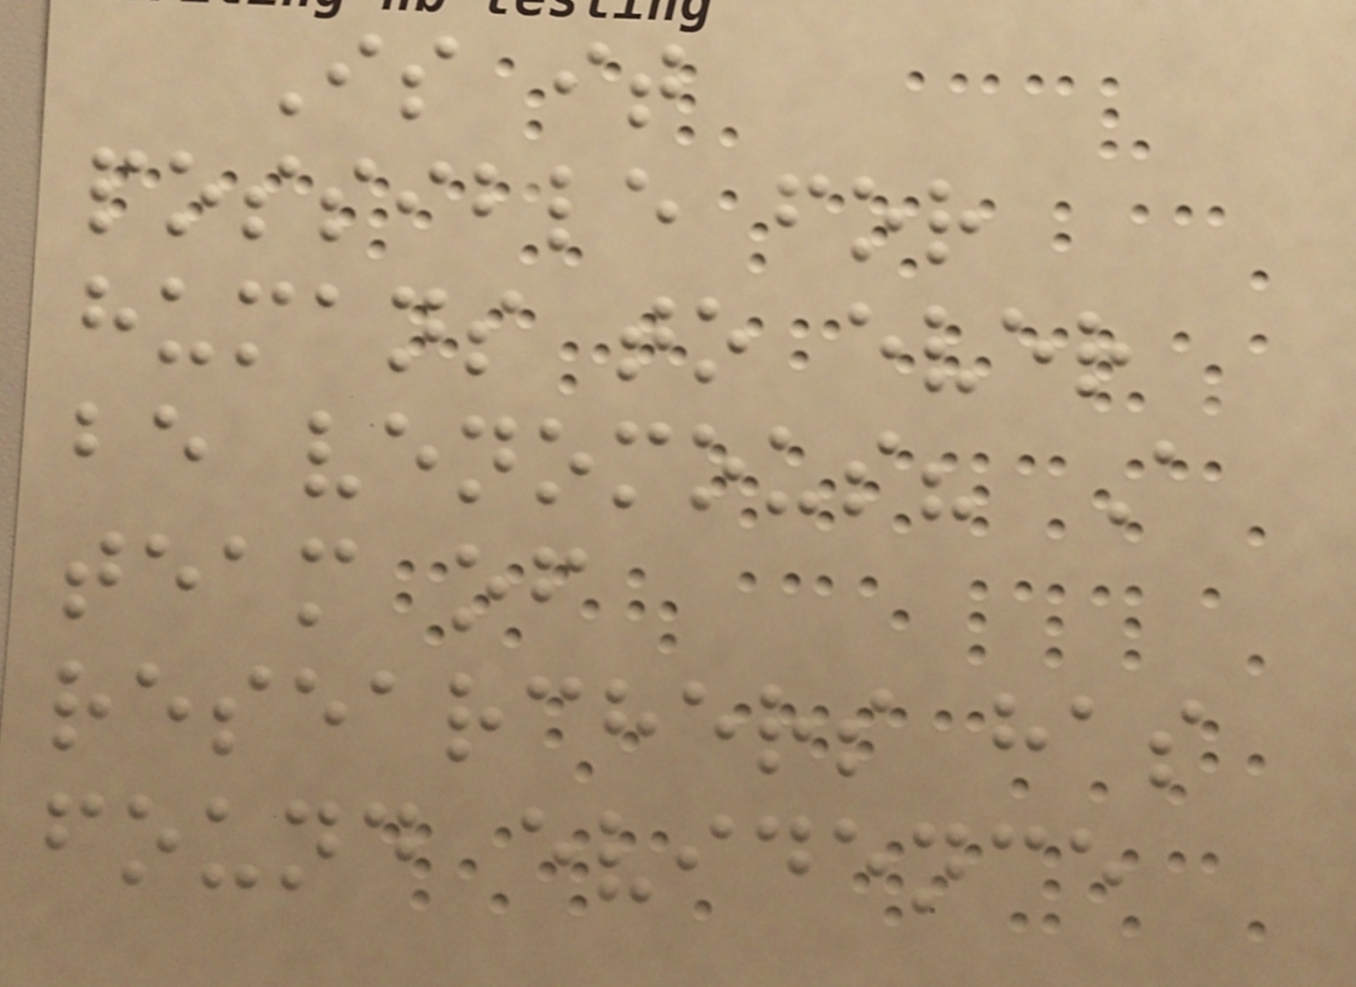Is it
possible for
humans to ever
be venomous? A
team of
researchers has
found evidence
